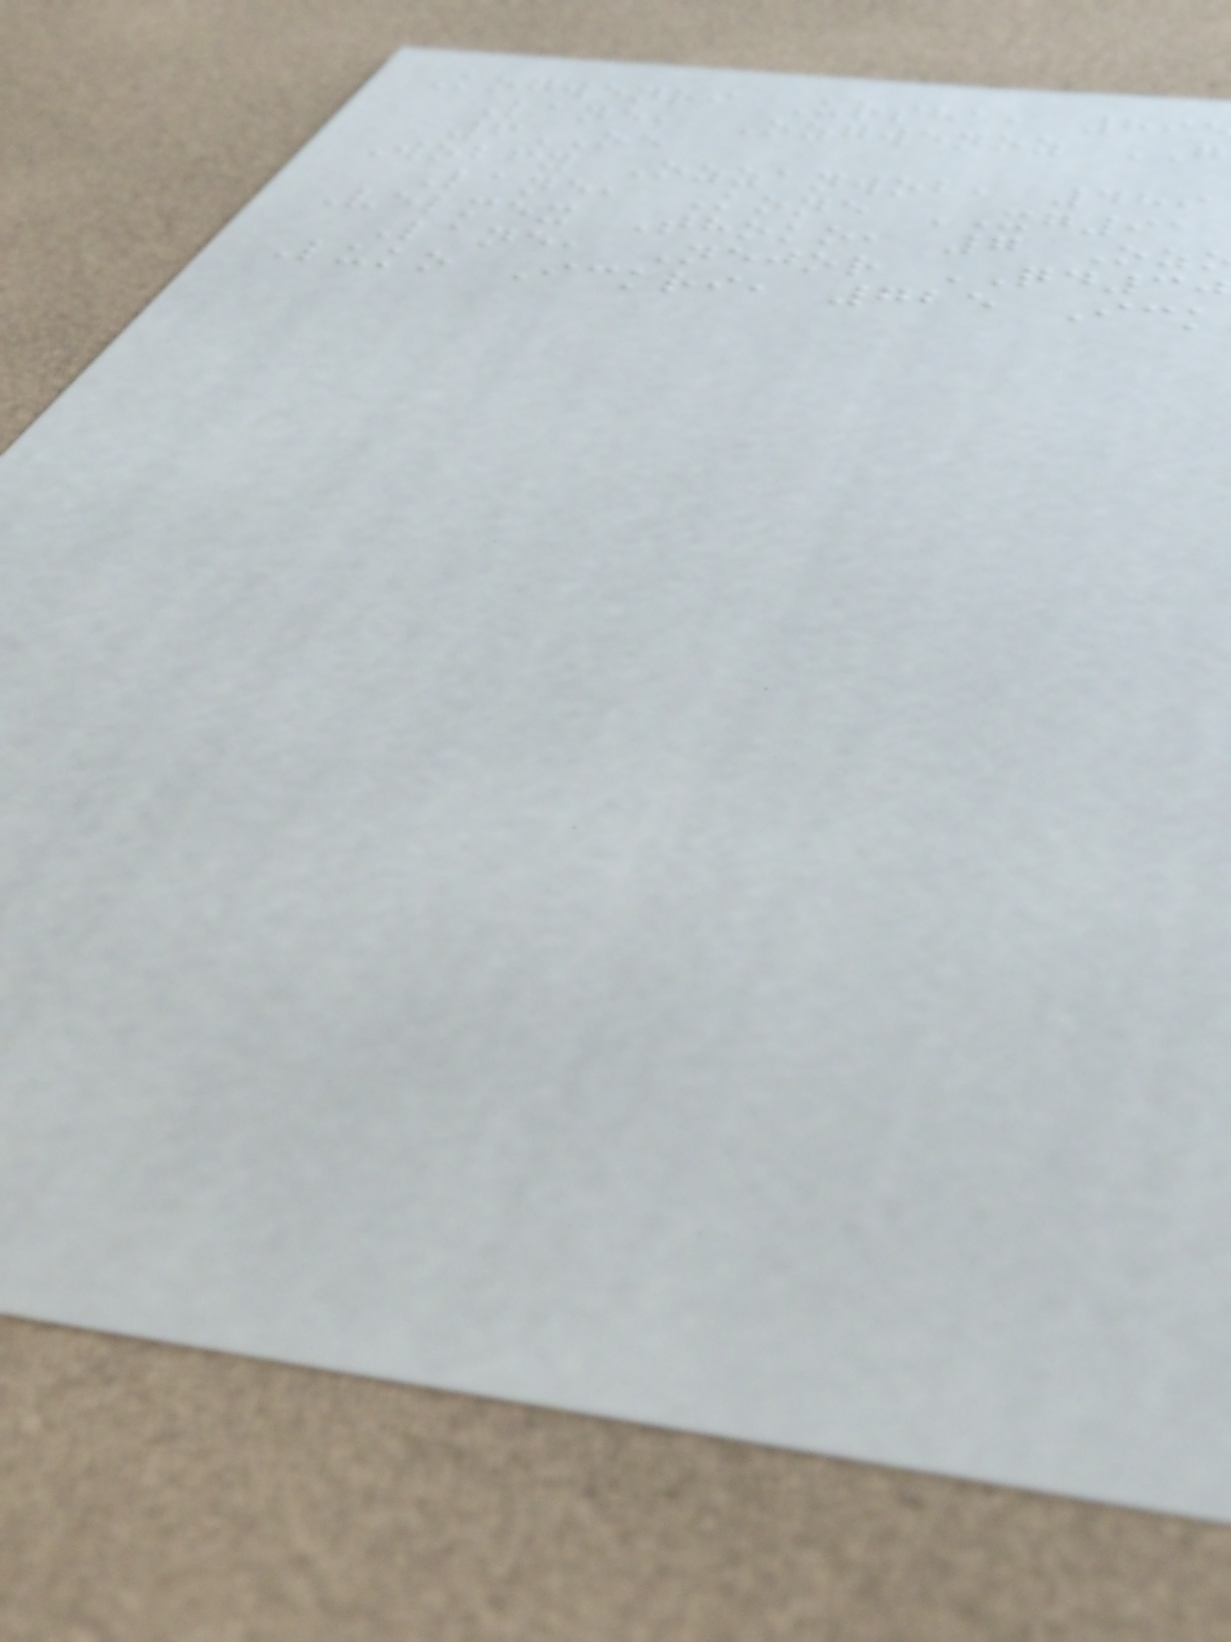Kogwenri Ursha, 89
Lane, Ozgwenoz
6OE
Wobfy Ozzanwob, 489
Lane, Kone XG91
Velmex Thoko, 7 Oz
Lane, Nejor QD30
Luko Ickri, 725 Ick
